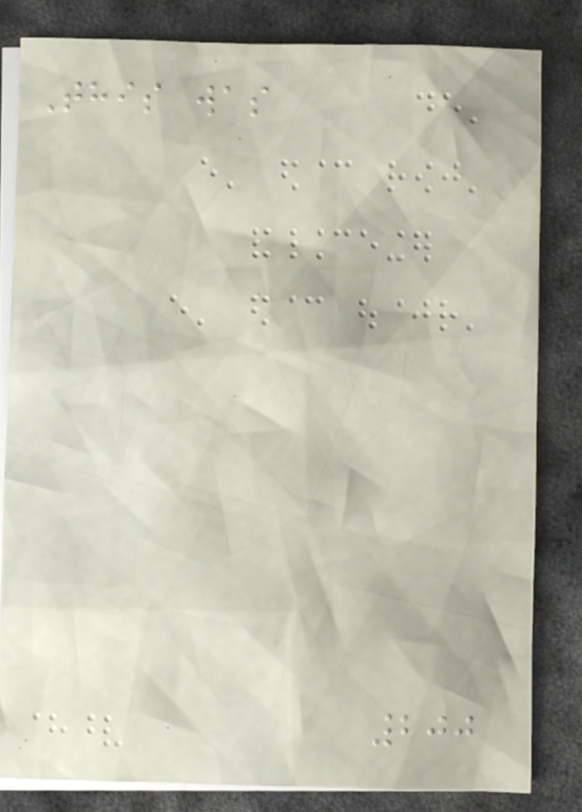This was
200
